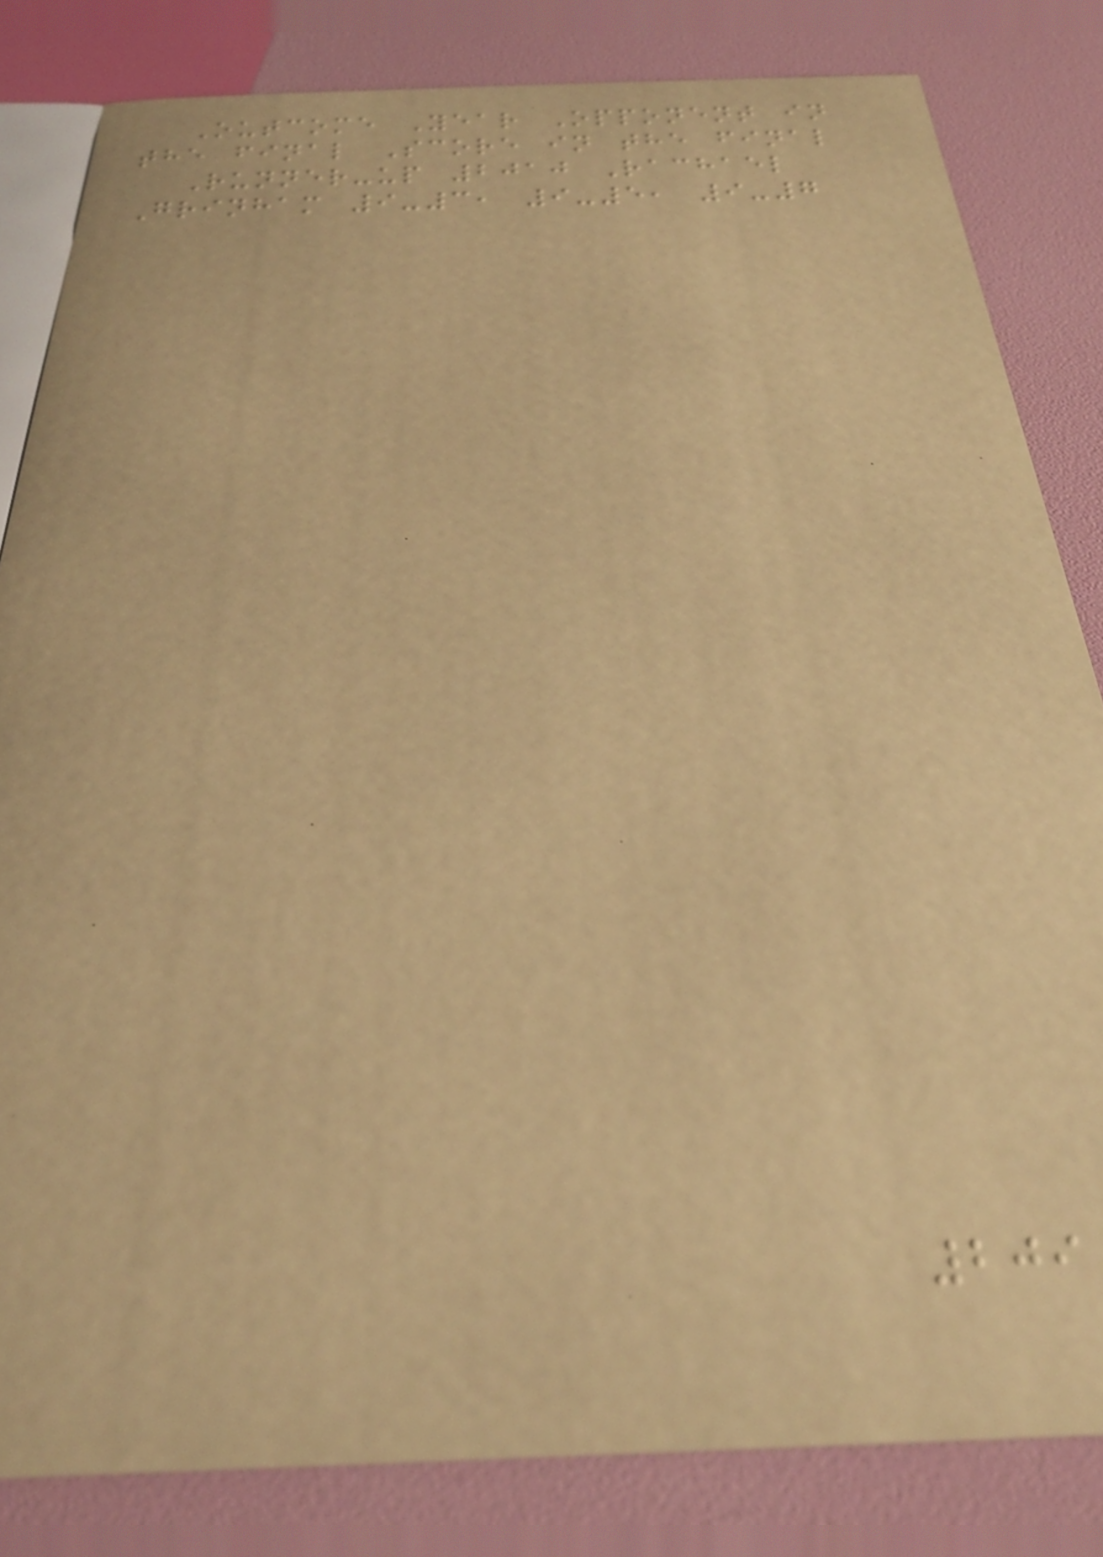Outcome Year Opponent in
the final Score in the final
Runner-up 2010 Rachael
Grinham 9-3, 9-5, 9-7
209
